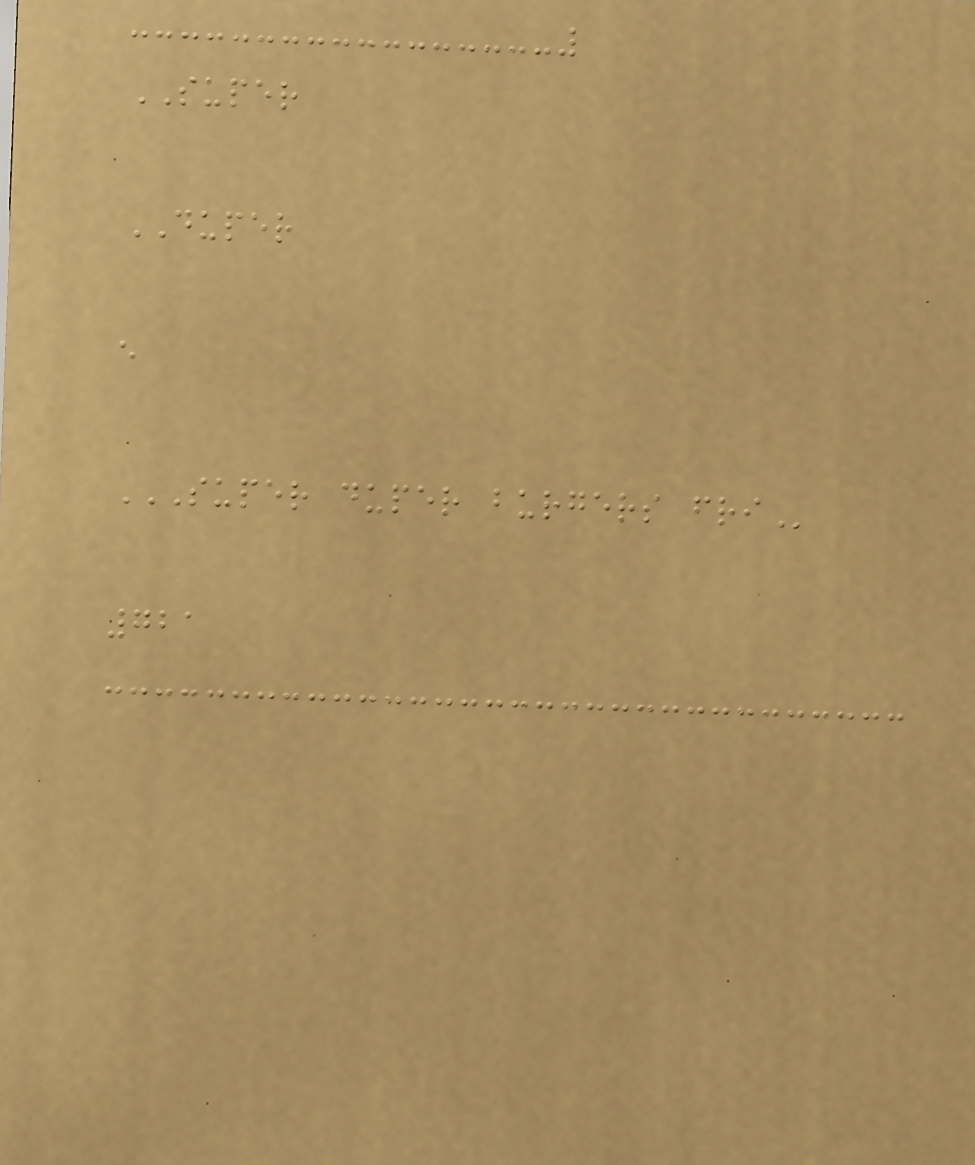SUPER
DUPER
e
SUPER DUPER BURGERS FRI
721
